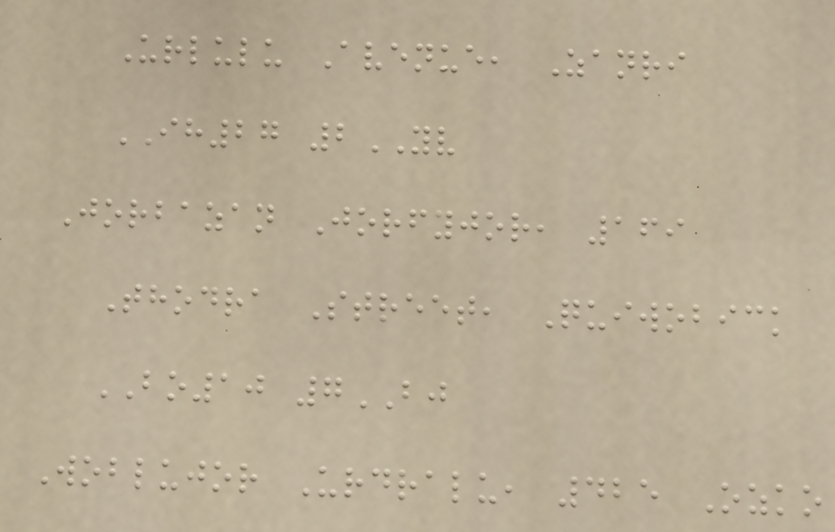Urlulu Avenue, Zanri
IH27 2YV
Jorbazan Jorfyjor, 169
Thodra Street, Quiwobick
BO10 7BJ
Woblujor Urdralu, 425 Ozko
